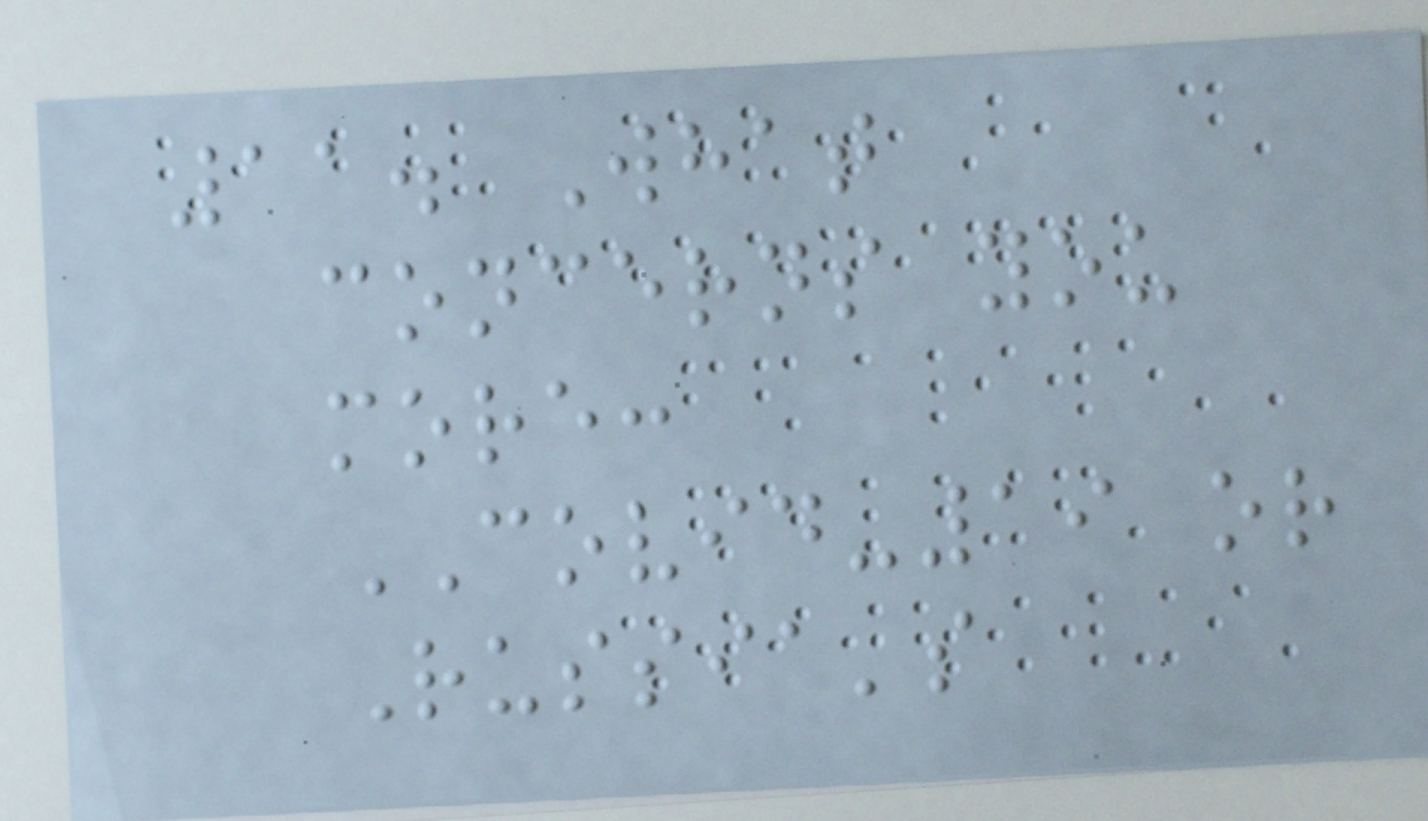11. What
concerns you
more:
COVID-19 or
Russia's
